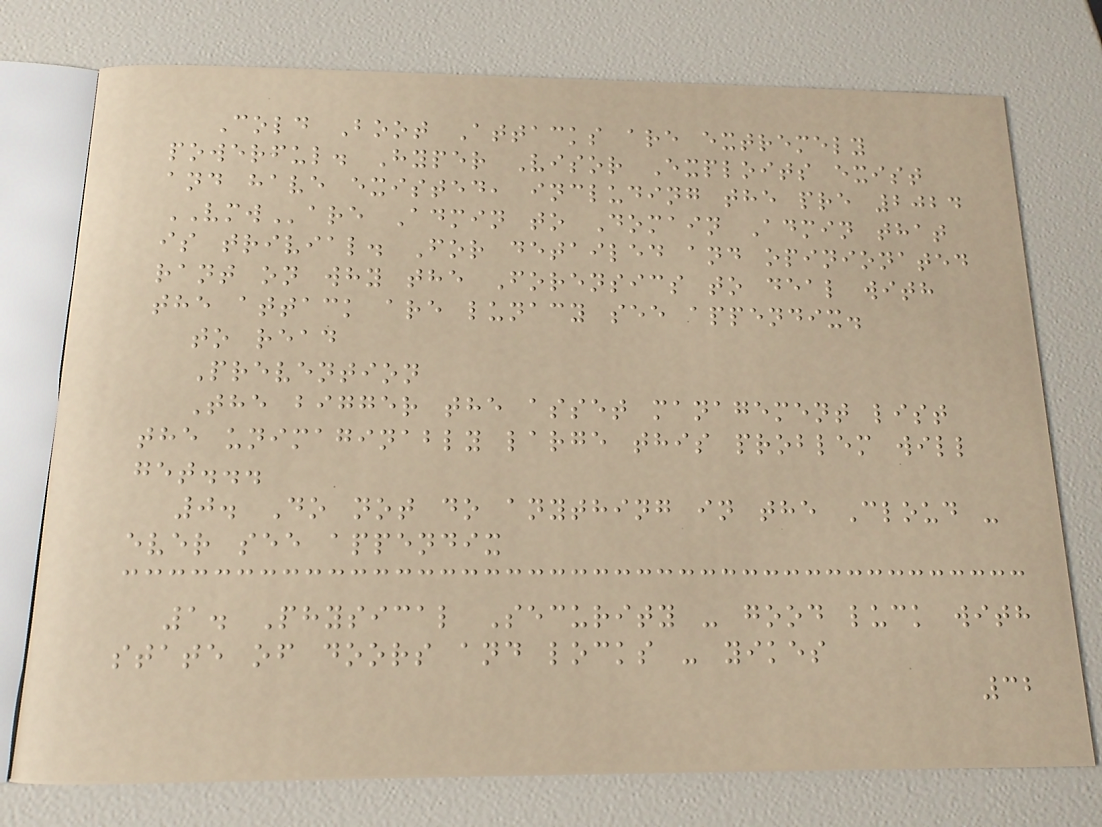Cold Boot Attacks are extremely
powerful. Hyper Visor Exploits exist
and have existed, including the pre 2024
VMWare Admin to Domain Admin that
is trivial. For detailed and opinionated
rant on why the Forensics to deal with
the attack are lunacy see appendix.
to read
Prevention
The bigger the asset management list
the unimaginably large this problem will
get...
0. Do not do anything in the Cloud -
ever see appendix
1. Physical Security - good luck with
state of doors and locks - yikes
32
